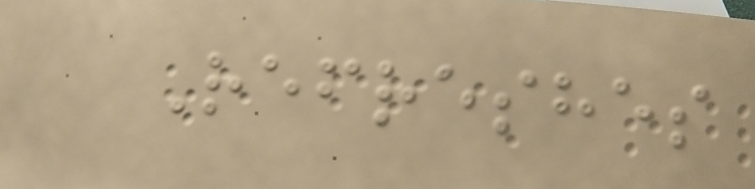Refreshes
